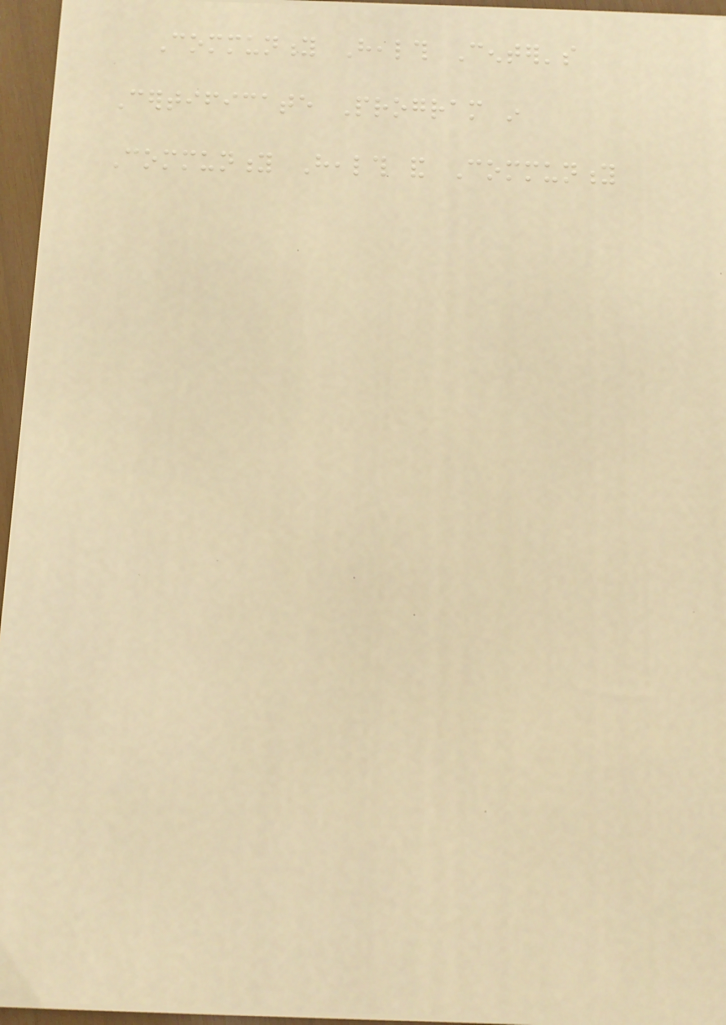Community Health Center's
Certificate Program in
Community Health and Community
